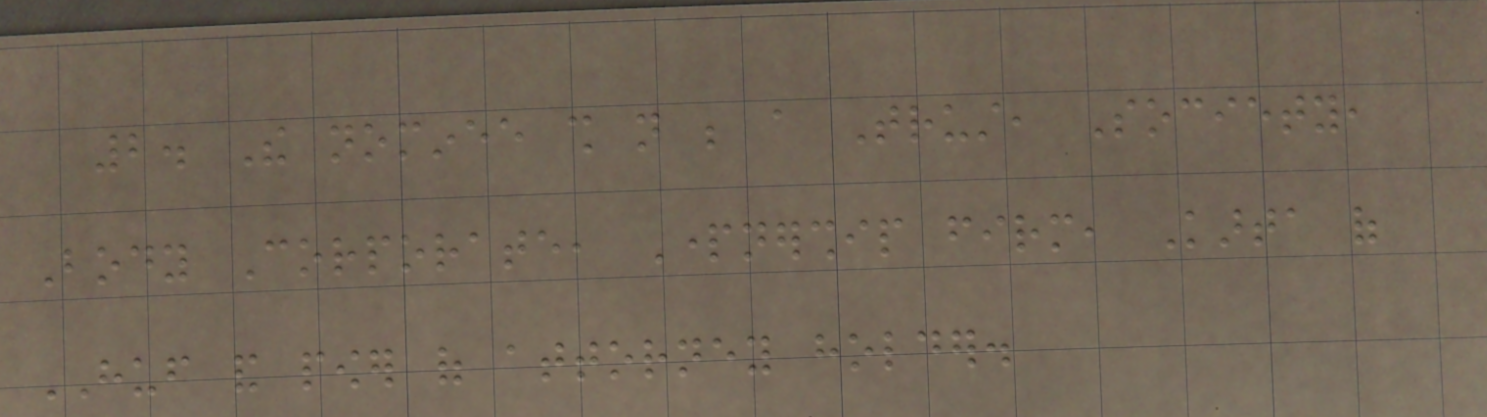2. The nominee shall not be a Trust, Society,
Body Corporate, Partnership firm, Karta of
HUF and power of attorney holder.
